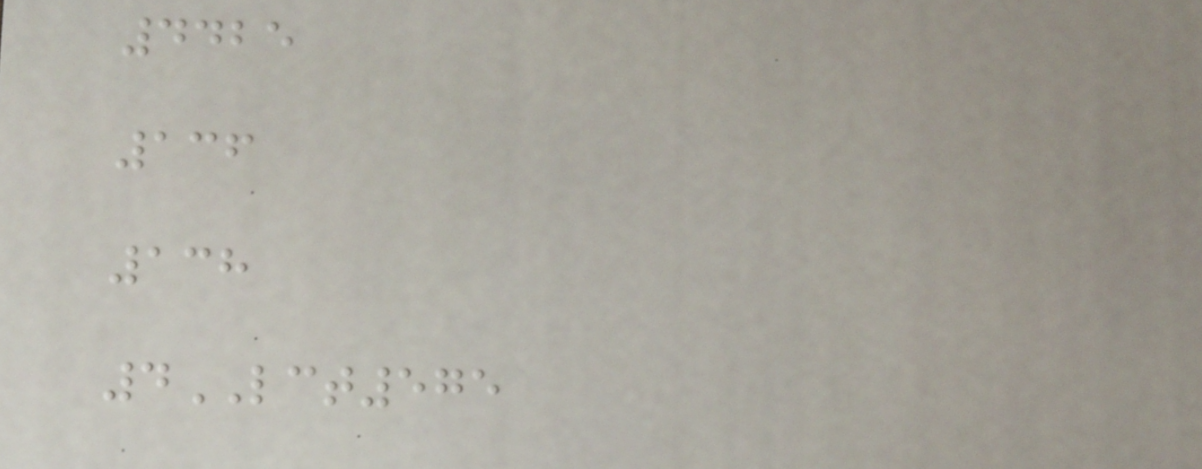4425
136
138
4LCT575
